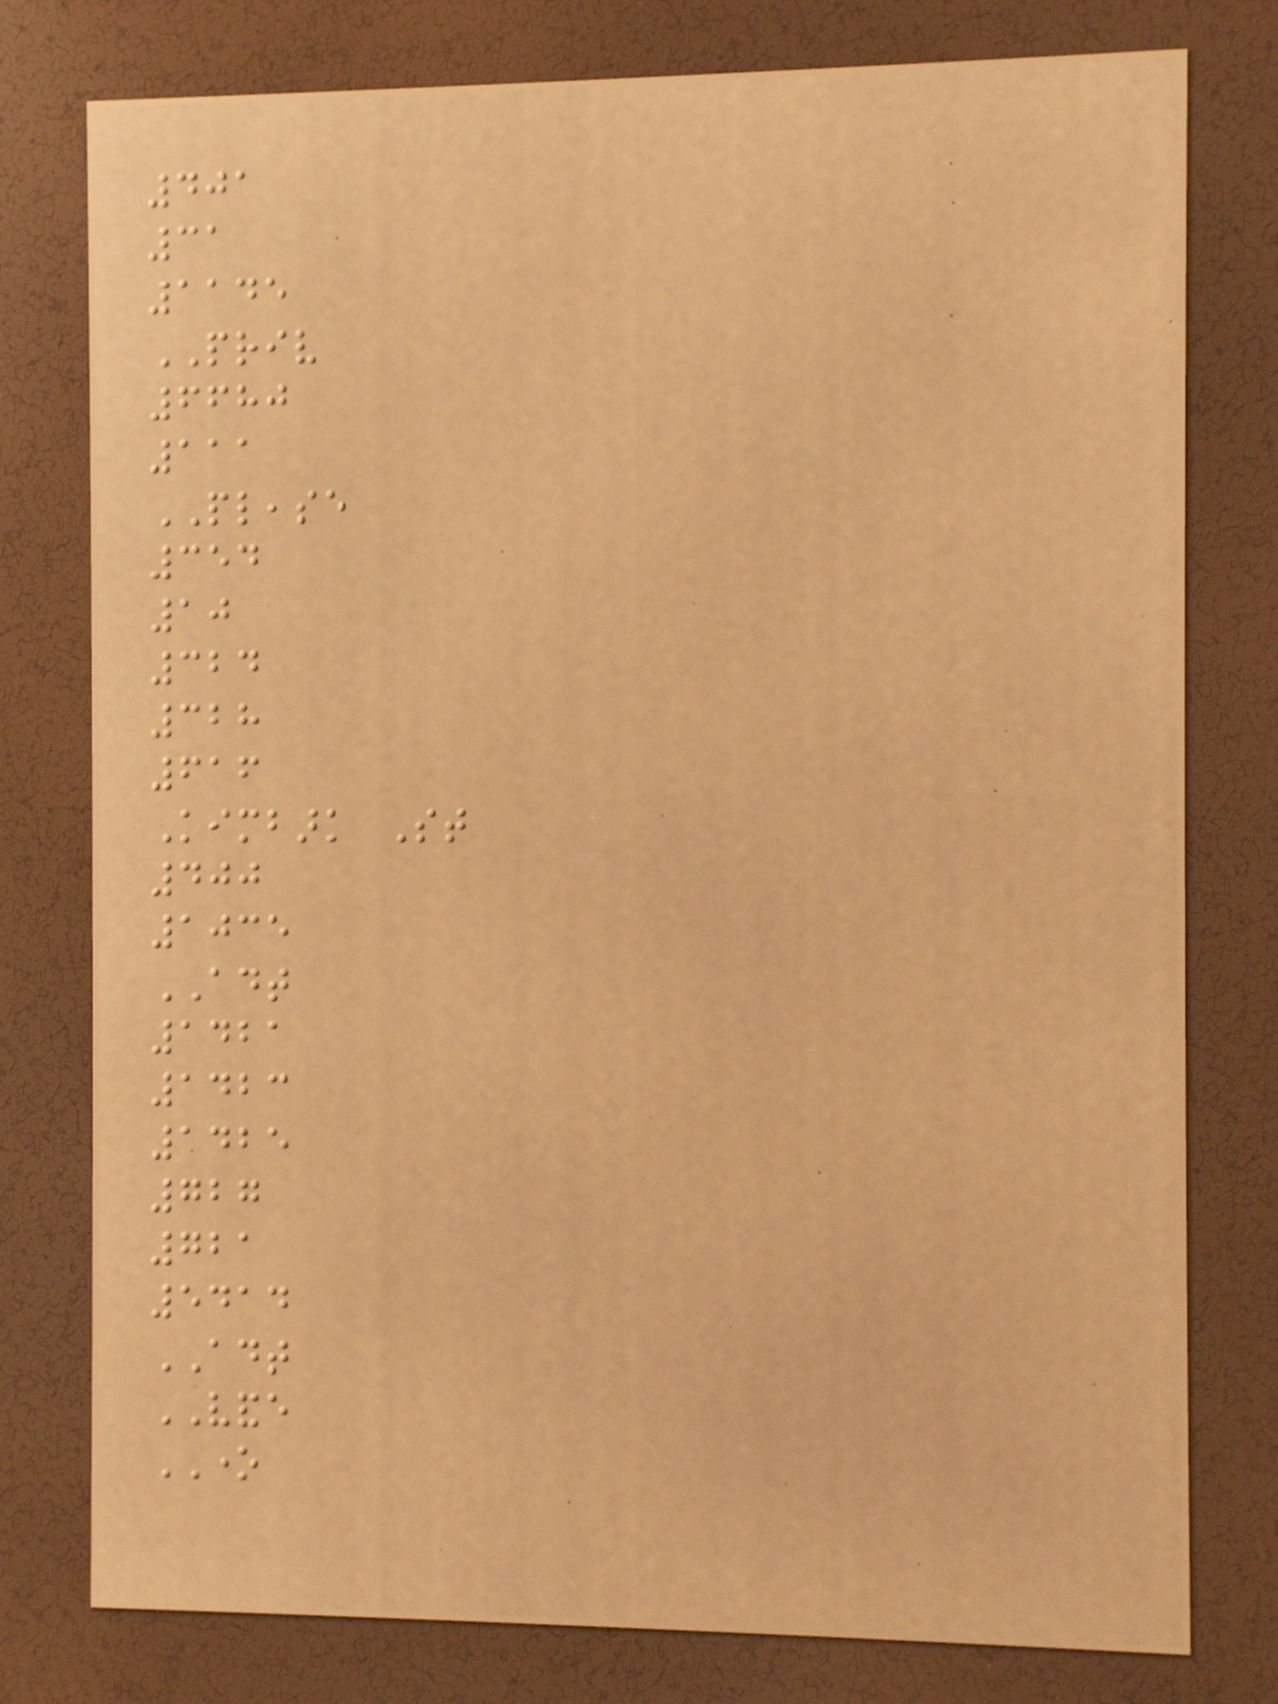401
31
1145
PRIV
6680
111
PLEASE
354
10
324
328
616
Kimbark St
400
1035
ADT
1421
1423
1425
727
721
5414
ADT
VANDE
ONE
